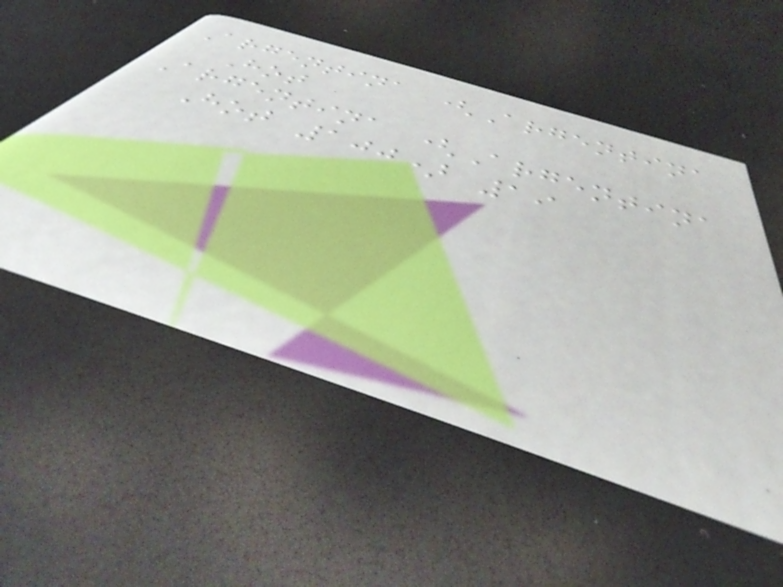Argentina (Argentina
Hot
Argentina (Argentina
Hot 100) 19
